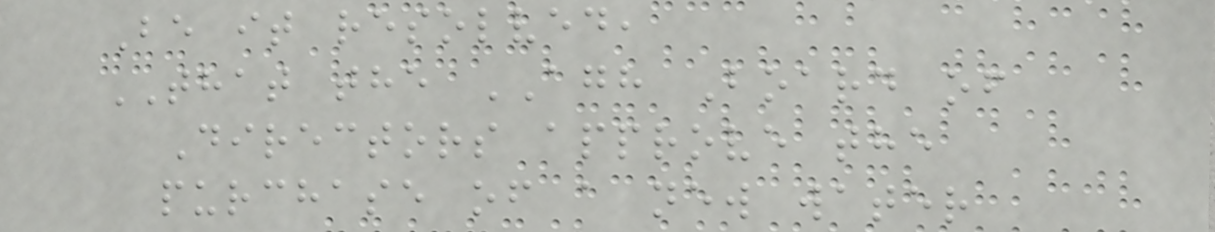Be it resolved,
THAT the AGH Board of
Directors approve the
purchase of a new water
